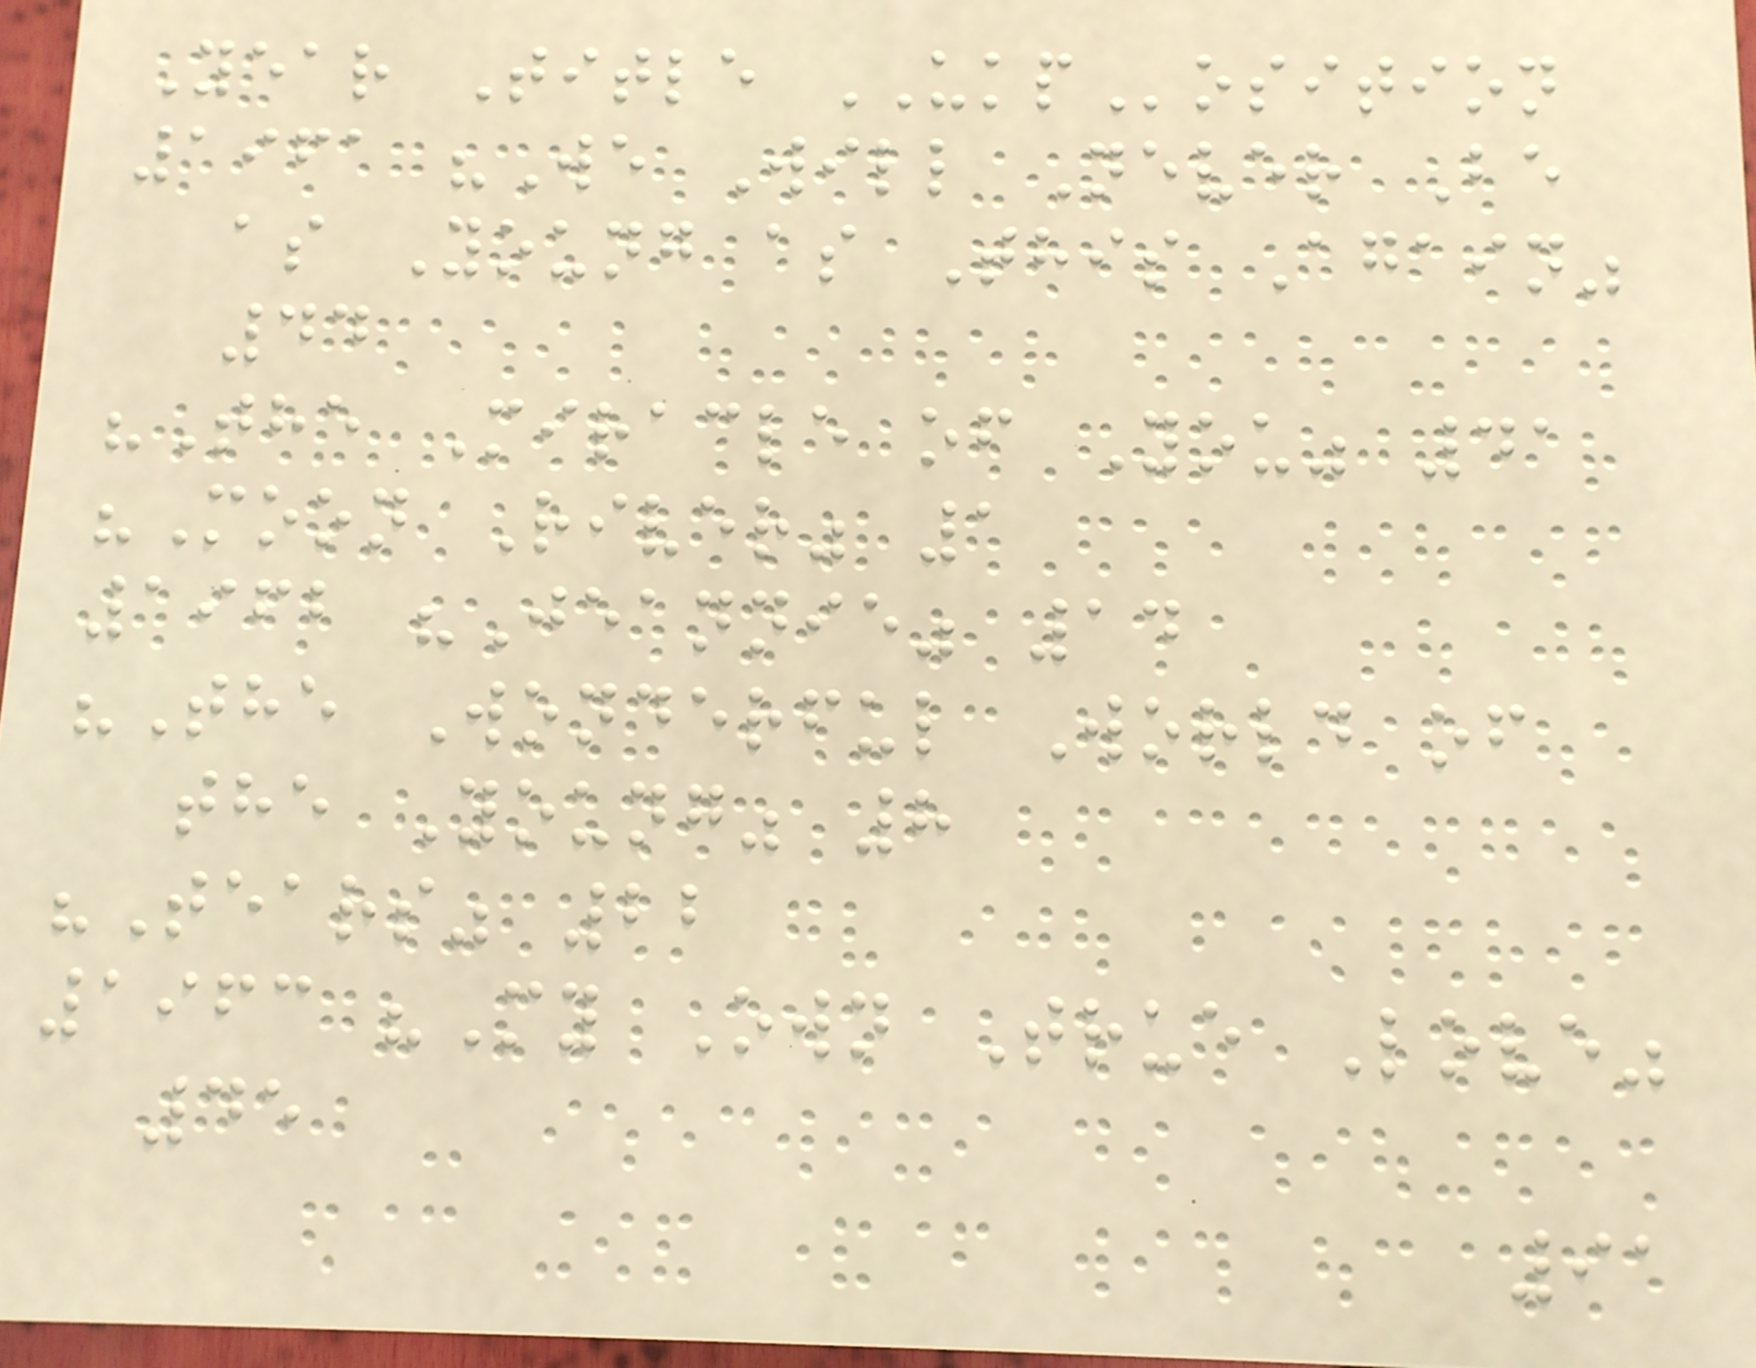Year Title UKPosition
1961 "We Will Never Be
as Young as This Again"
44
"The Miracle of You" 41
"Moon River" 1
1962 "Jeannie" 14
"The Wonderful World of
the Young" 8
"Tears" 22
1963 "My Own True Love"
45
91
